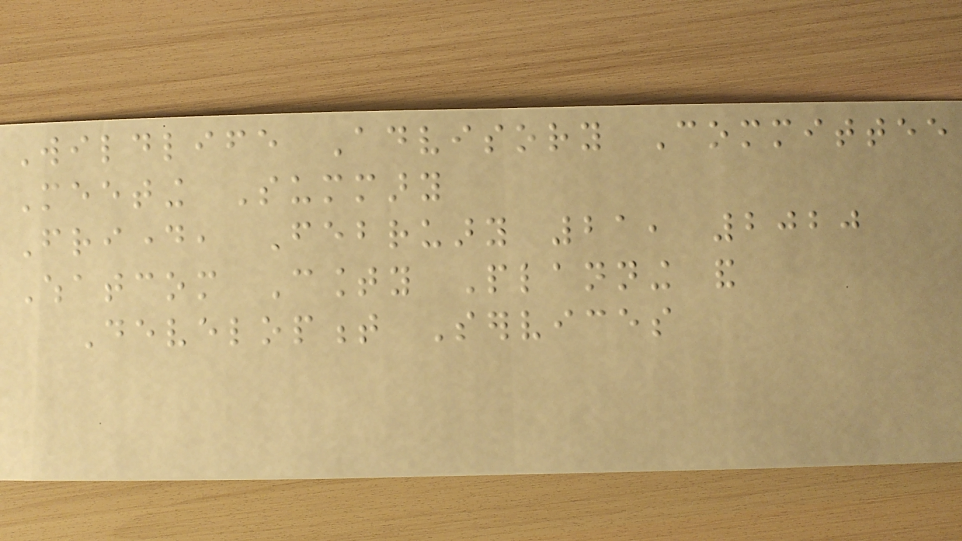Wildlife Advisory Committee
Meeting Summary
Friday, February 21, 2020
Whatcom County Planning and
Development Services
